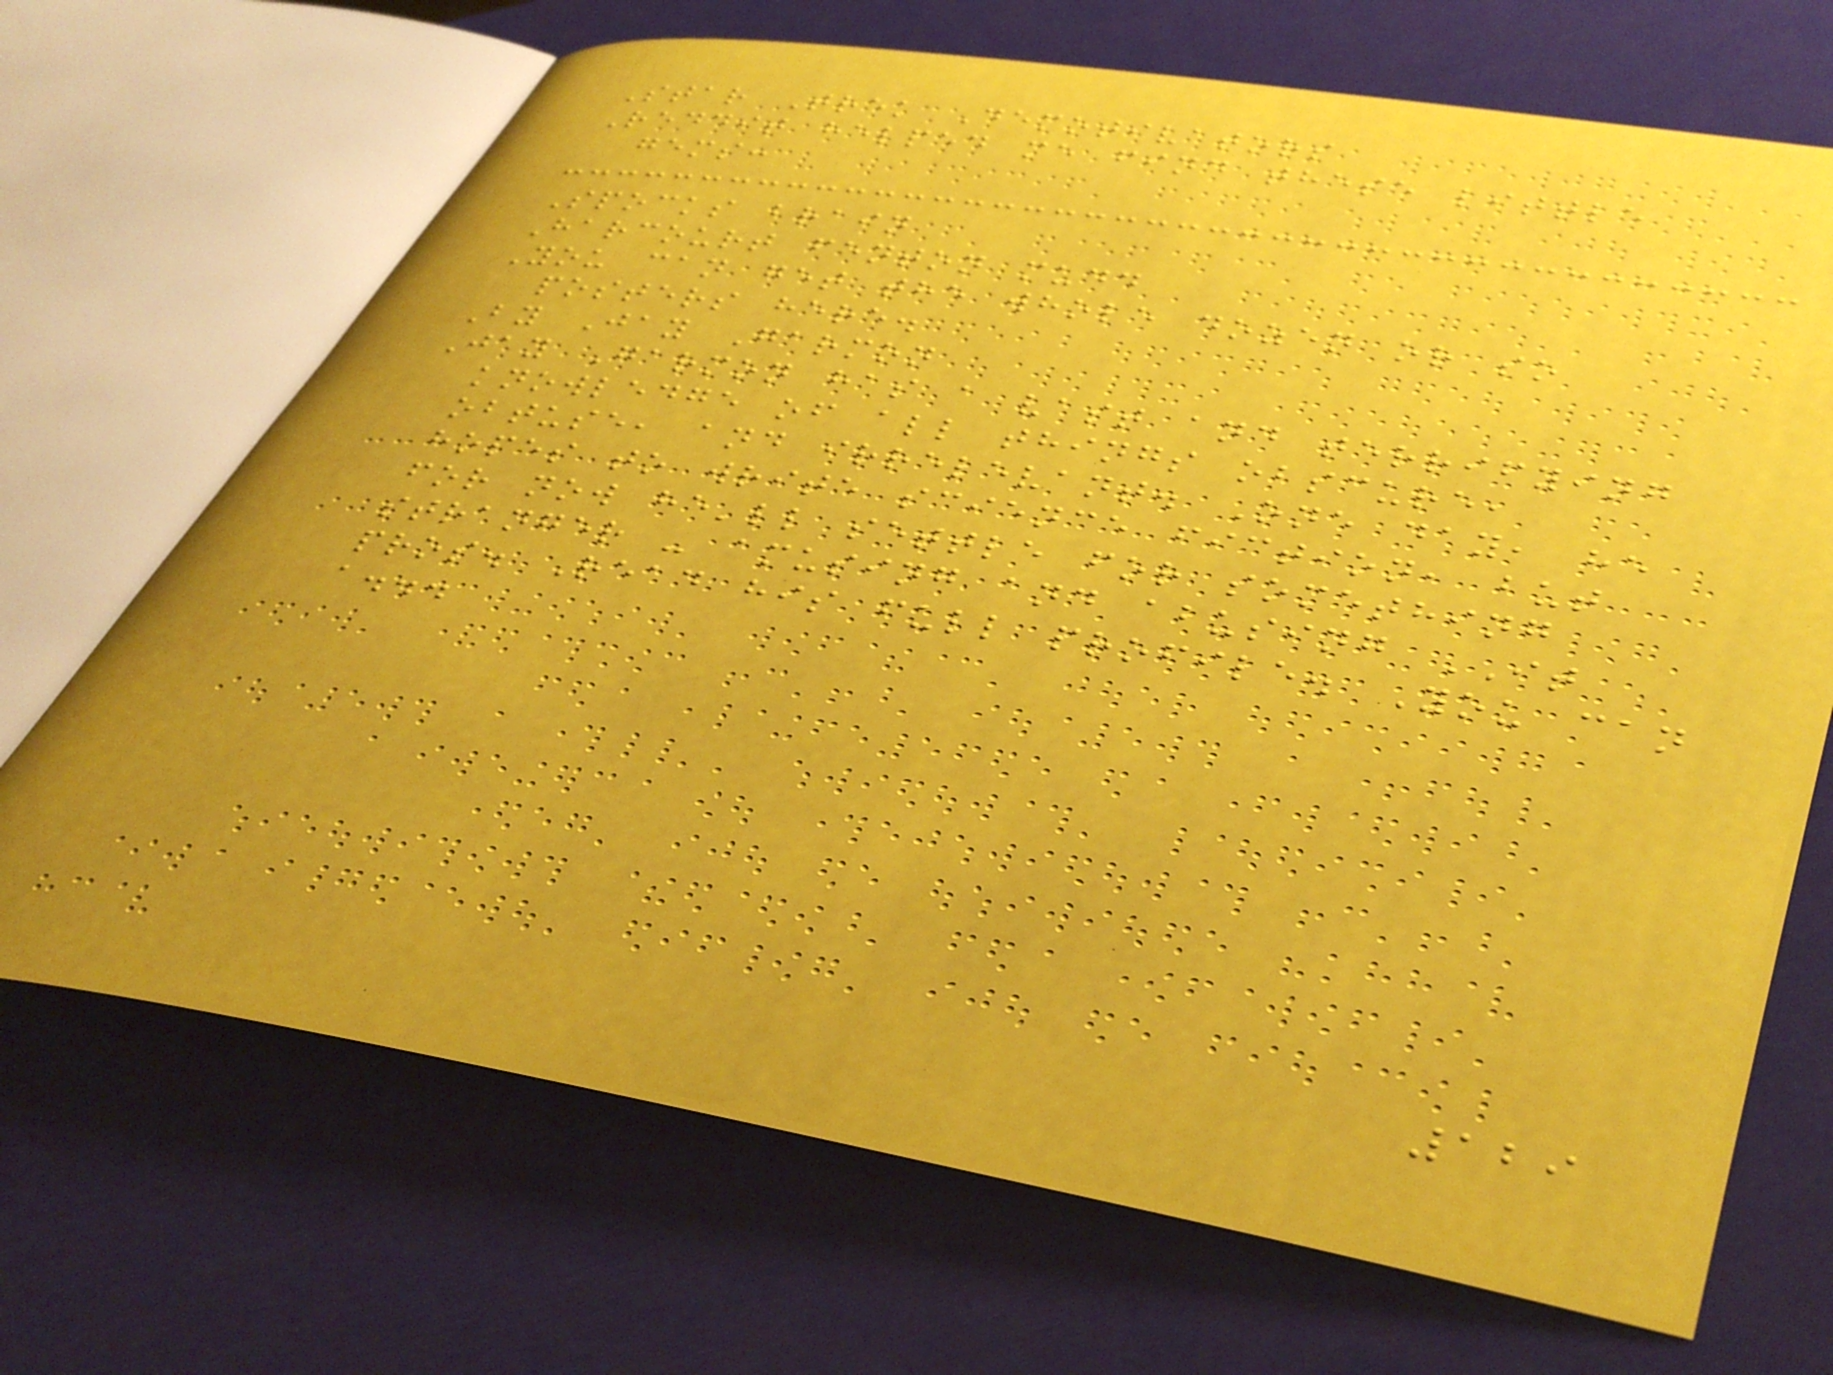Star Trek Demotivators
Reddit helped me find these little
gems:
Spocks brain
Harcourt fenton mudd
You can get the whole dozen or so
posters here.
By Jay Garmon
Jay Garmon has a vast and terrifying
knowledge of all things obscure,
obtuse, and irrelevant. One day, he
hopes to write science fiction, but
for now he'll settle for something
stranger - amusing and abusing IT
pros. Read his full profile. You can
a...
129
